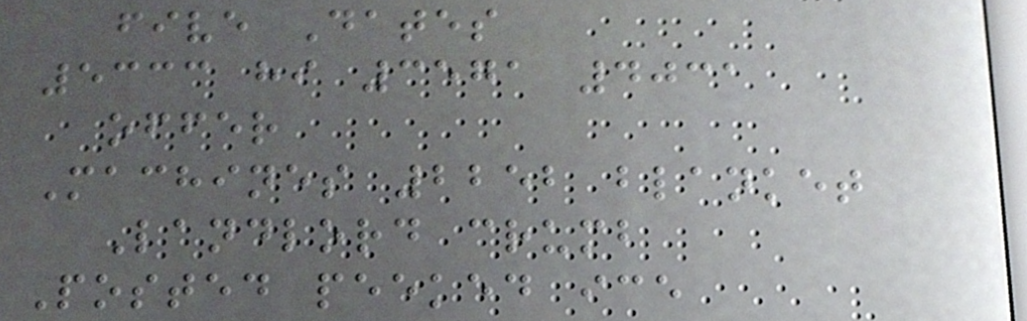five Dates
5333 hi 3571 4031
offer
Machines 2252 blanket
Landlord crumb
Posted peeked ice
